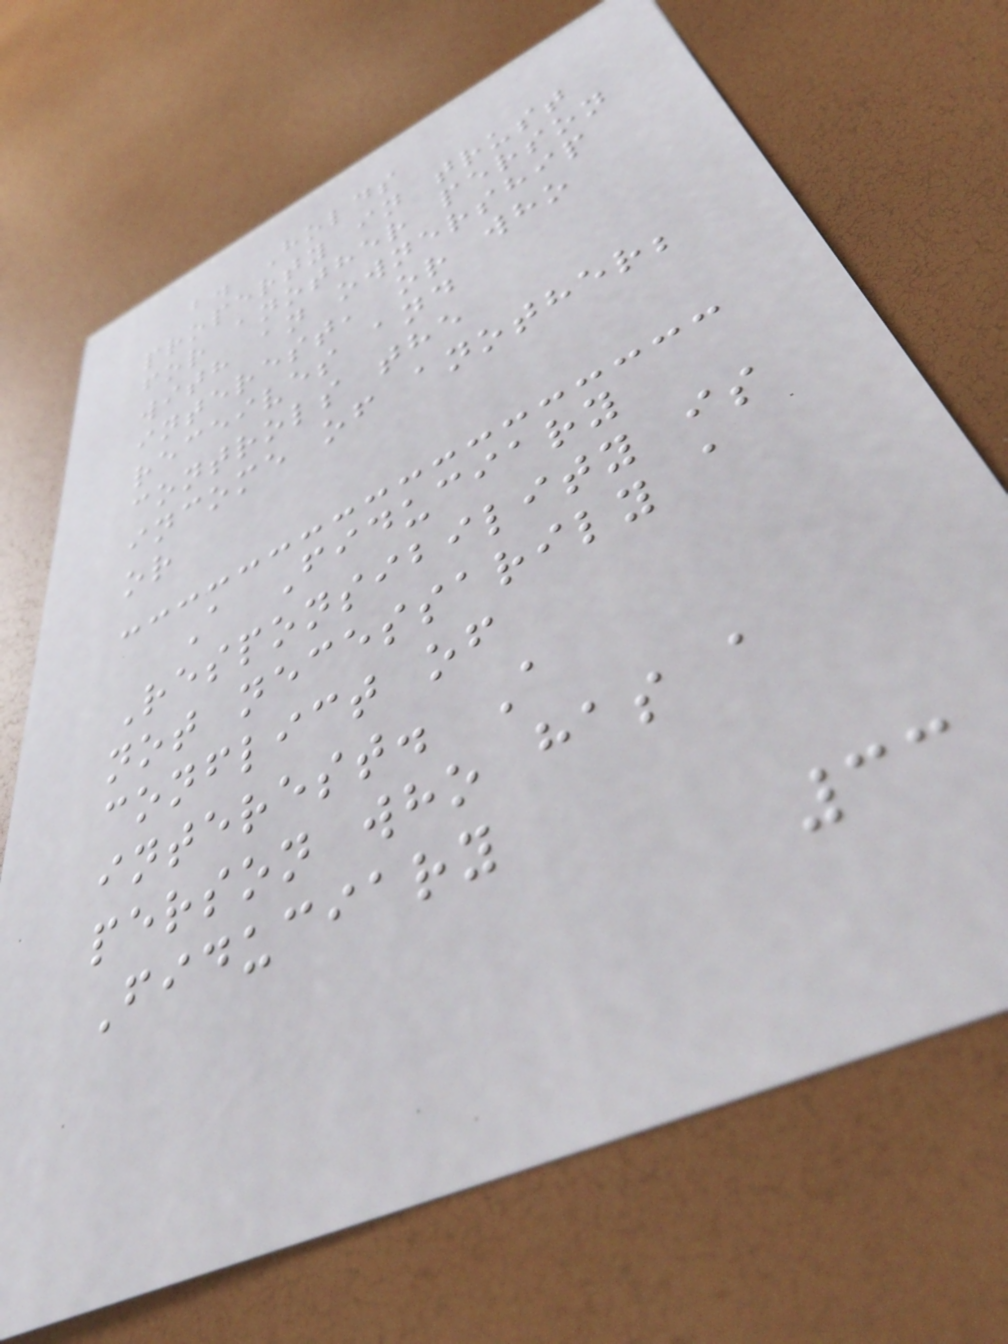b. Holds
property in trust
for another person
with an ownership
interest, or who
receives and
controls the
income of another;
or
A Fiduciary
Responsibility is
not necessarily a
conflict of
interest. A
person who has a
Fiduciary
33
